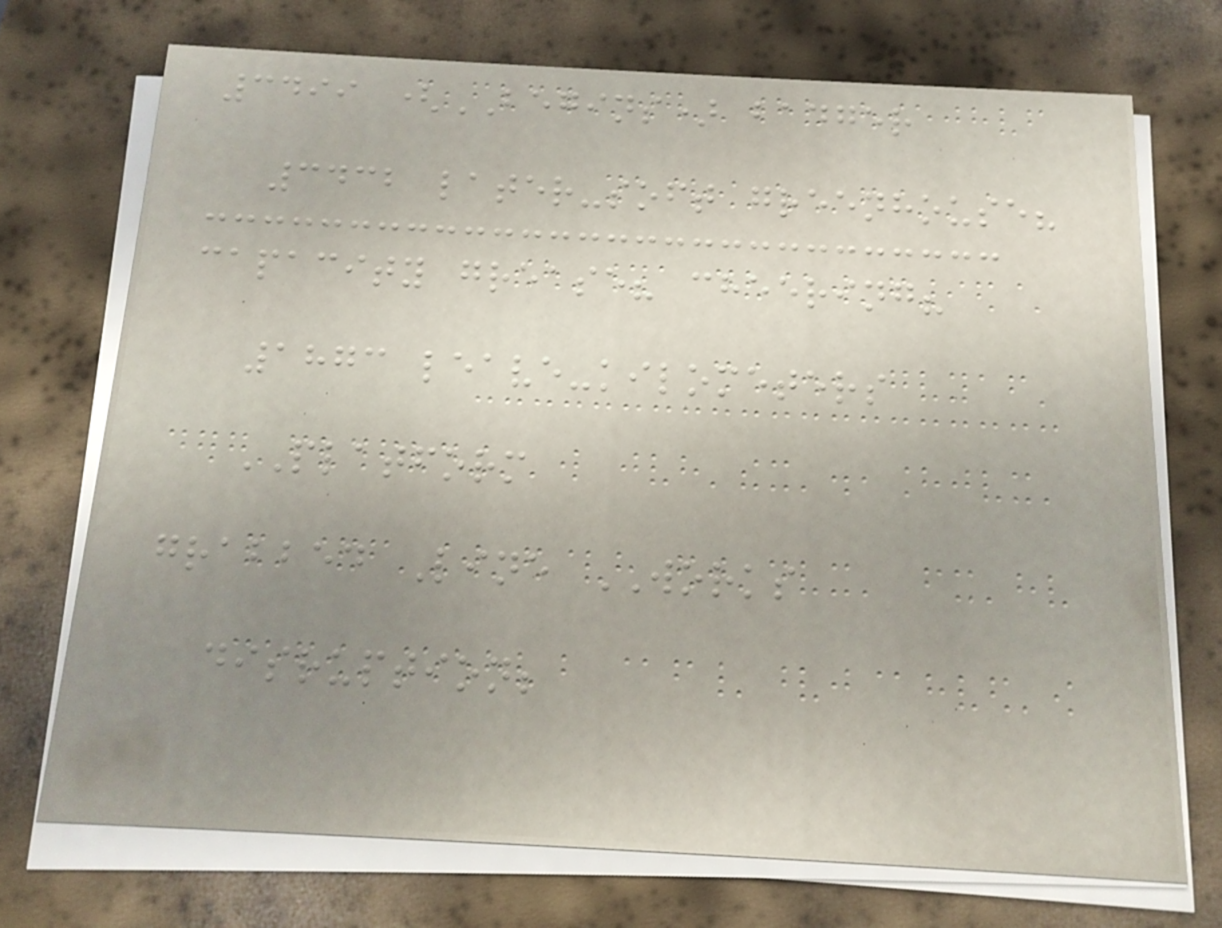3499 (BEGINS) badger
3432 later-soft greenhouse?
capacity grease? cheering?
1873 leave-kilometers
PLATFORM
grabbed Line WORKS
disruption;
